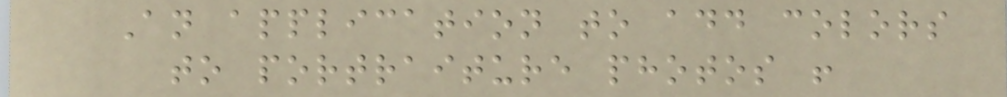An application to add colors
to portraiture photos !
